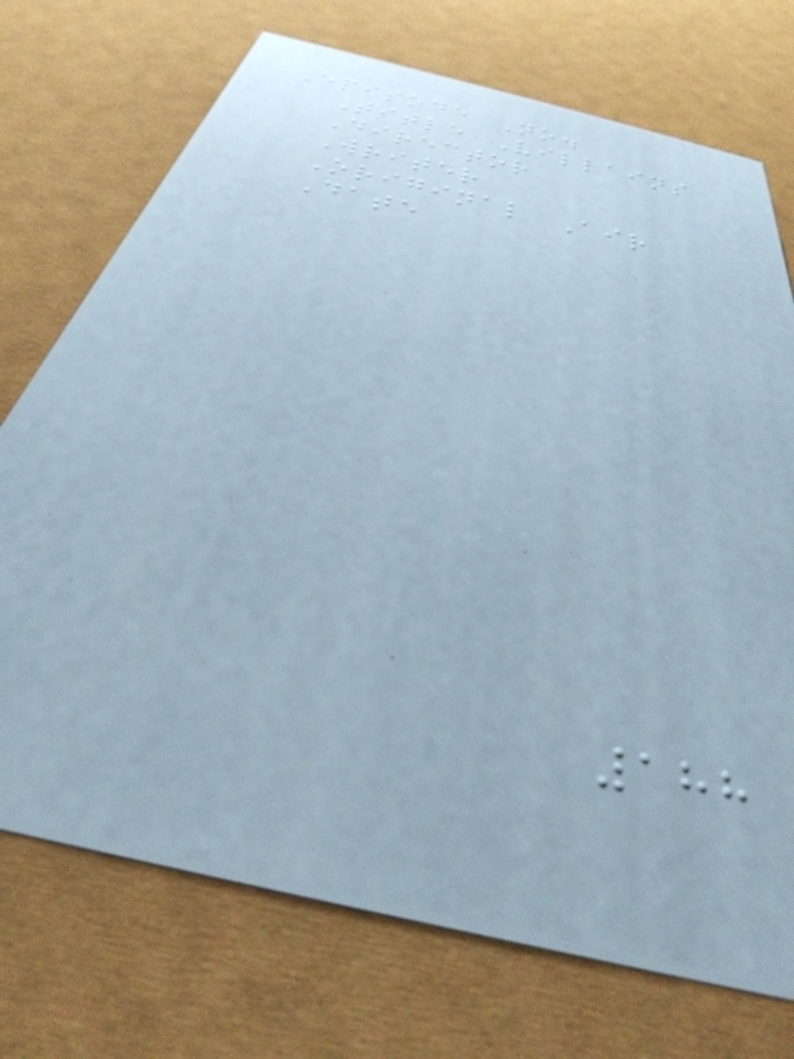Episode No.
Title Villains
Director
Writer
Original Air
Date
188
